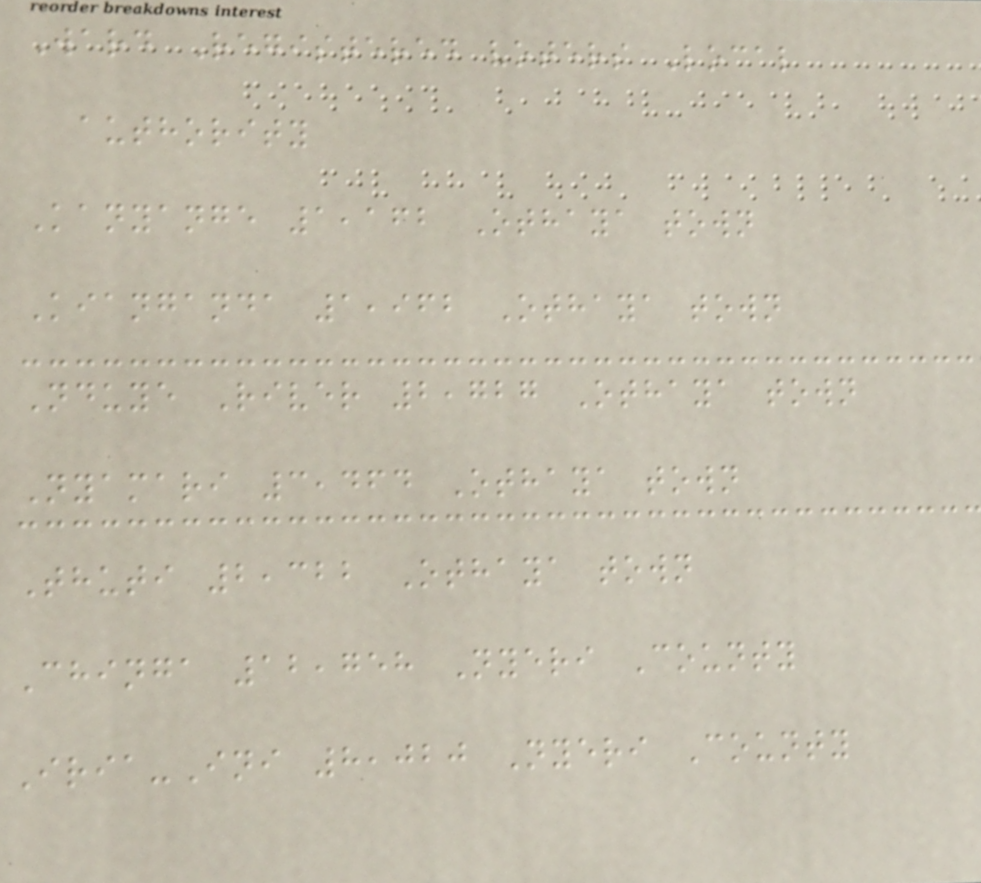Ward Registered voters Local
authority
Kanyange 1,162 Othaya town
Kianganda 1,962 Othaya town
Nduye River 2,727 Othaya town
Nyamari 3,464 Othaya town
Thuti 2,322 Othaya town
Chinga 12,758 Nyeri County
Iria-Ini 8,020 Nyeri County
